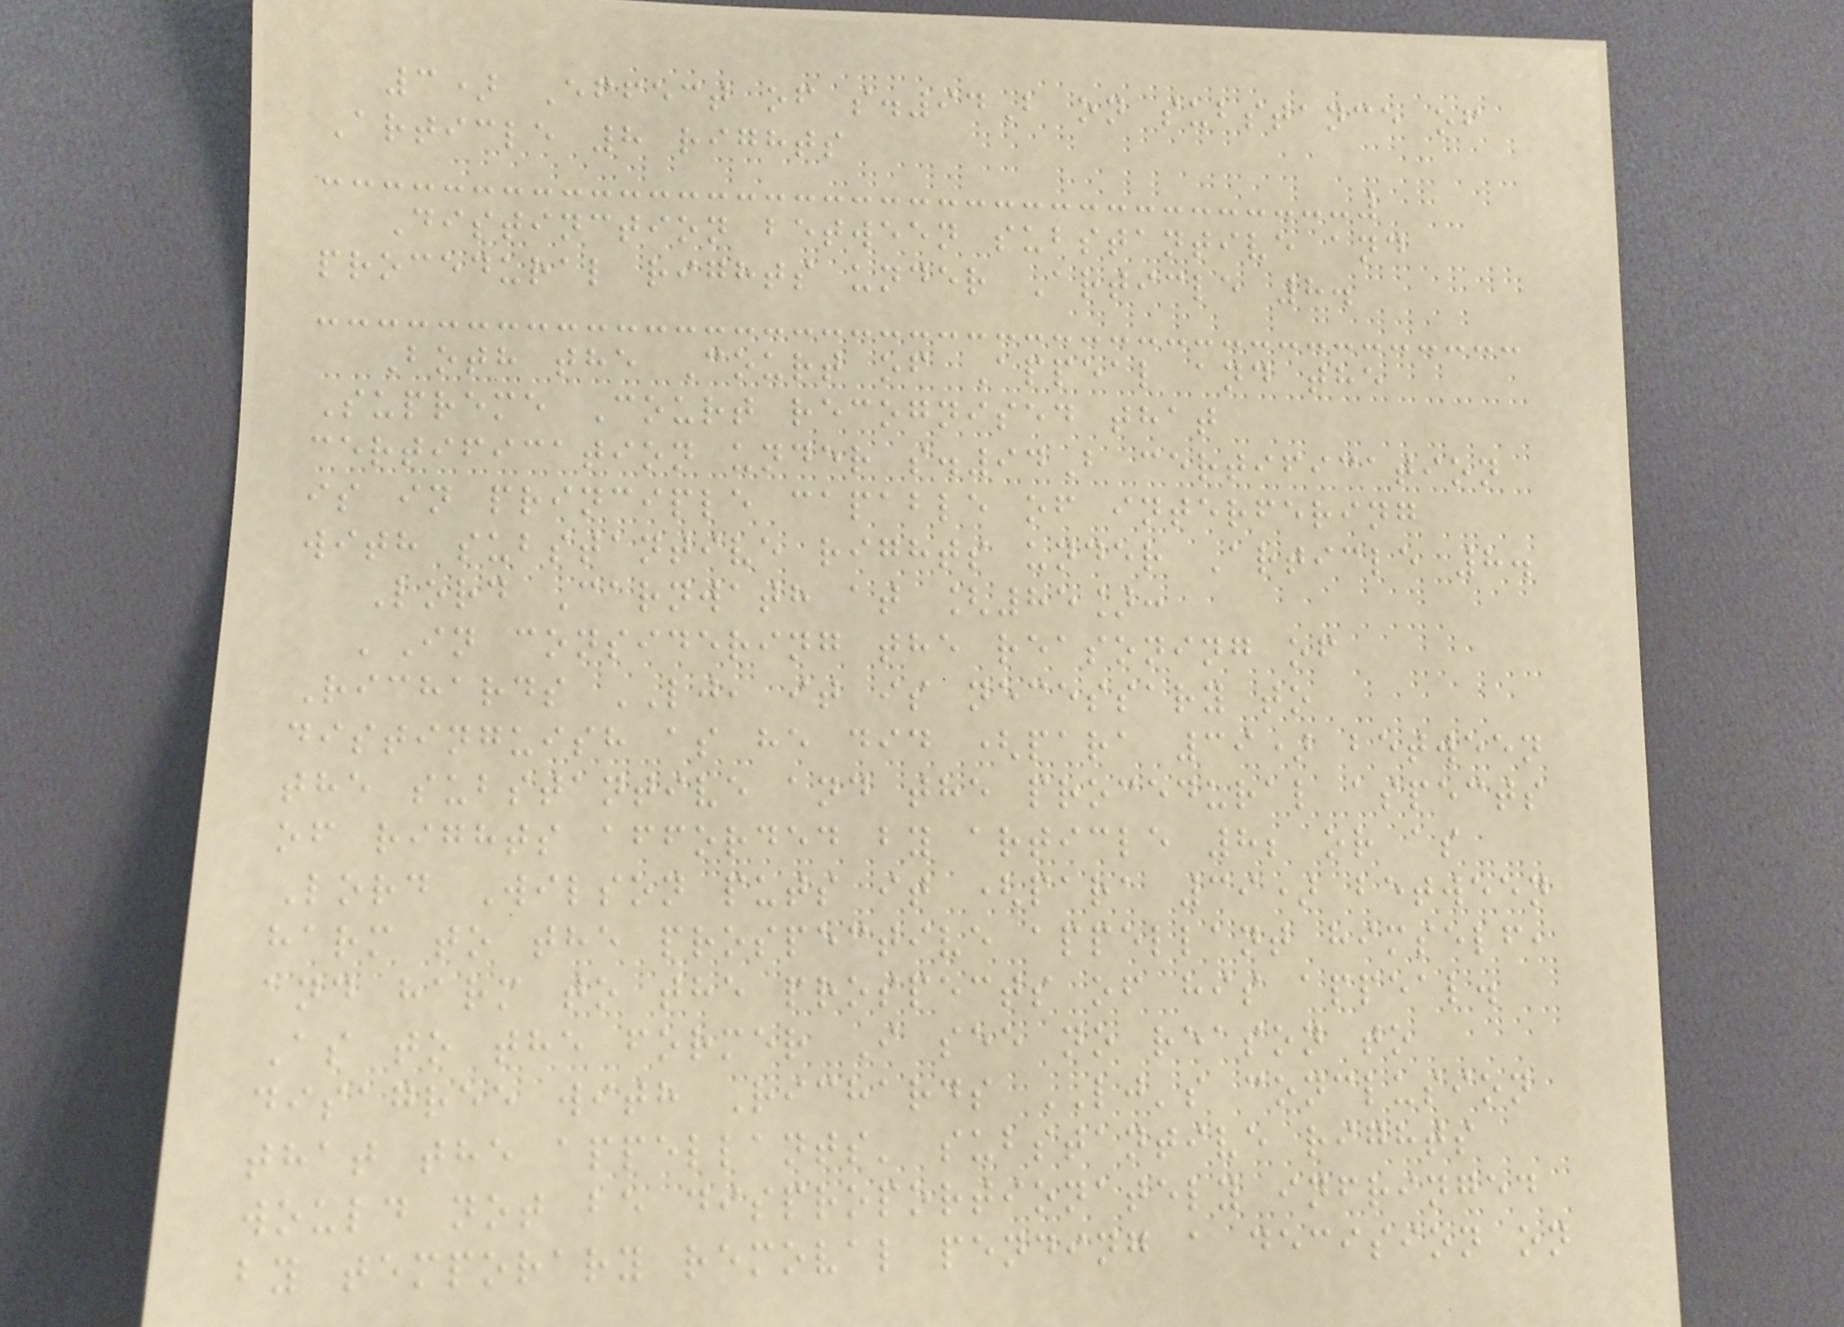3) Effect of s.94B on substance of
Article 8 rights
Distinction between substantive and
procedural rights under Article 8.
Both the Court of Appeal and the
Supreme Court recognised that
certification under s.94B certification
is in principle capable of interfering
with substantive rights under Article 8.
Lord Carnwath at [85]:
'In considering the reasoning of
Richards LJ, it is necessary to
distinguish as he did (para 39) between
the substantive and the procedural aspects
of rights afforded by article 8; or as
Lord Wilson puts it (para 39) between
harm to the prospective appellant himself,
and harm to the prospects of his appeal.
As to the former I see no reason to
disagree with Richards LJ's conclusion
that the appellants' substantive rights
would not be disproportionately infringed
by temporary removal pending a decision on
